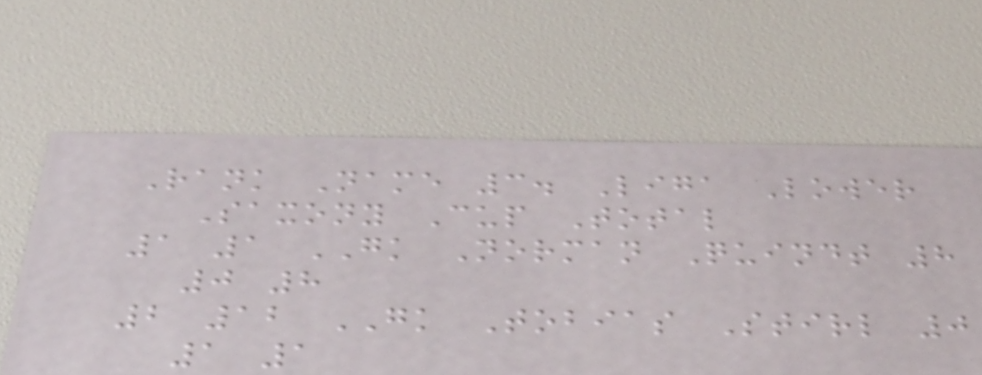Rank Name 3. Liga Lower
Saxony Cup Total
1 1 GK Norman Quindt 8
0 8
2 12 GK Tobias Stirl 0
1 1
